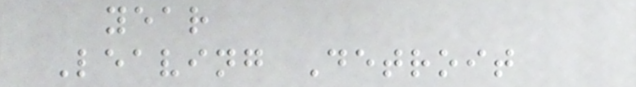year
Leaving Detroit
